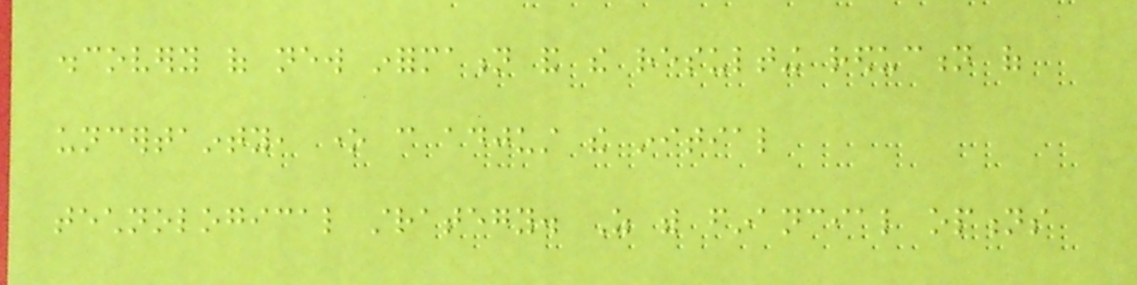discovery of new information and the resulting reduction of
uncertainty, one can adjust the initial
technological strategy. As with financial options
